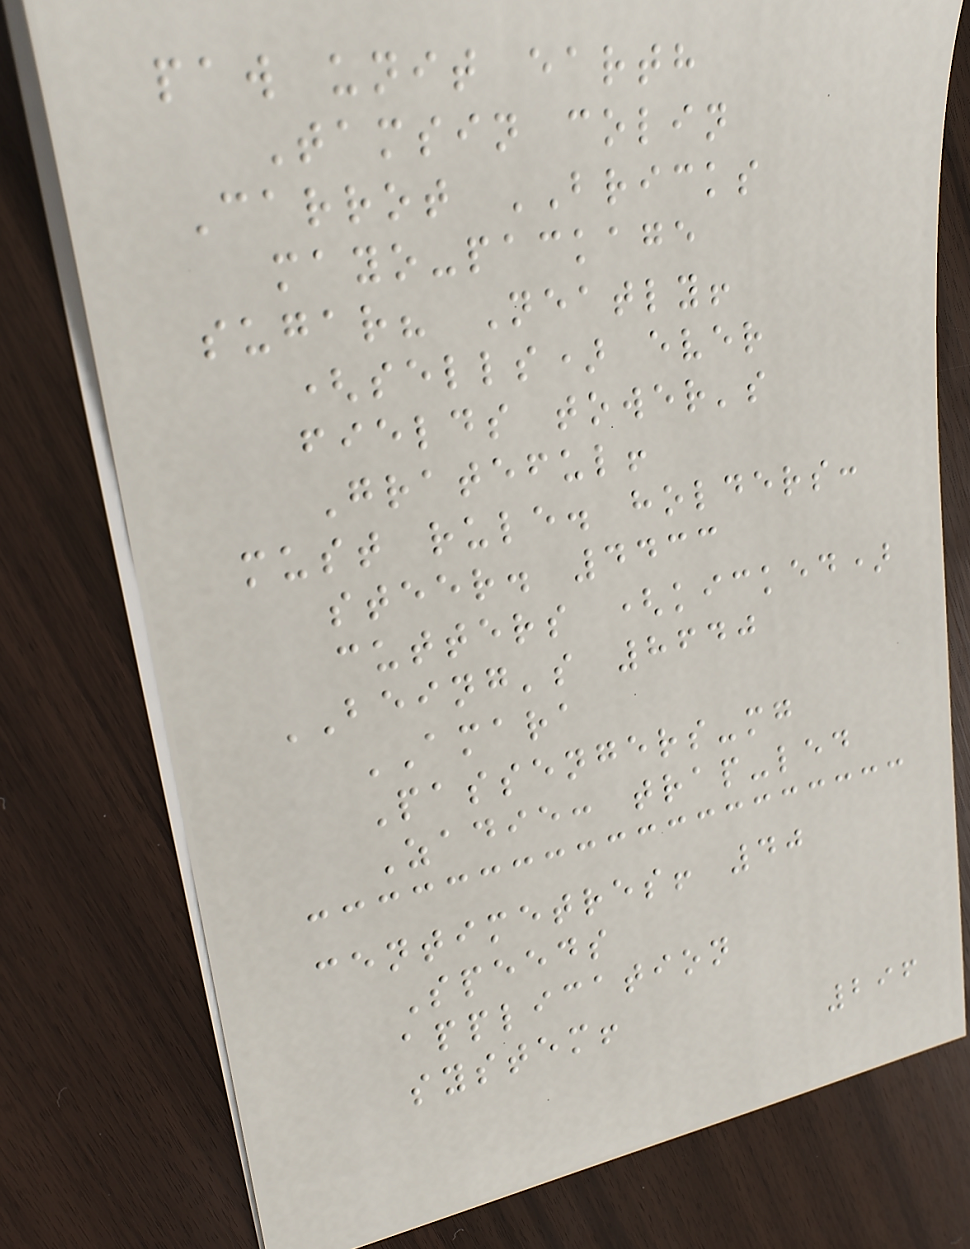paw unit earth
Tamsin colin
Carrot BRICKS
mayo-package
sugar? Neatly!
(sells) ever
fields tower's
Grateful!
must rule. holders:
steer. 4433
cutters (kicked)
BEING's 8640
AMARA
Passengers-mg
Zadie: trap-led
centimetres! 40
Speeds
application
system!
296
